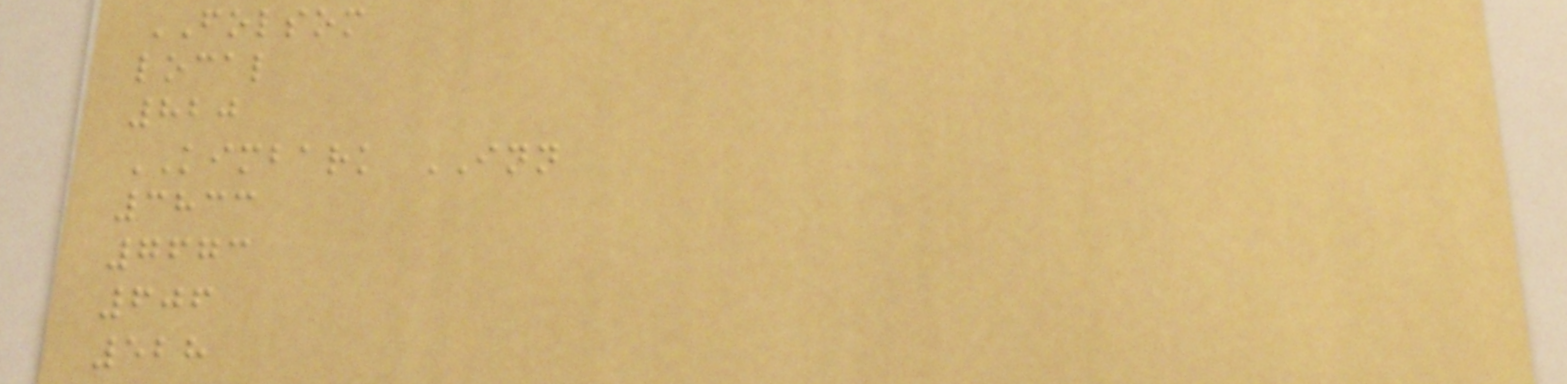FOLSOM
local
820
KIMBARK INN
3833
7673
606
528
